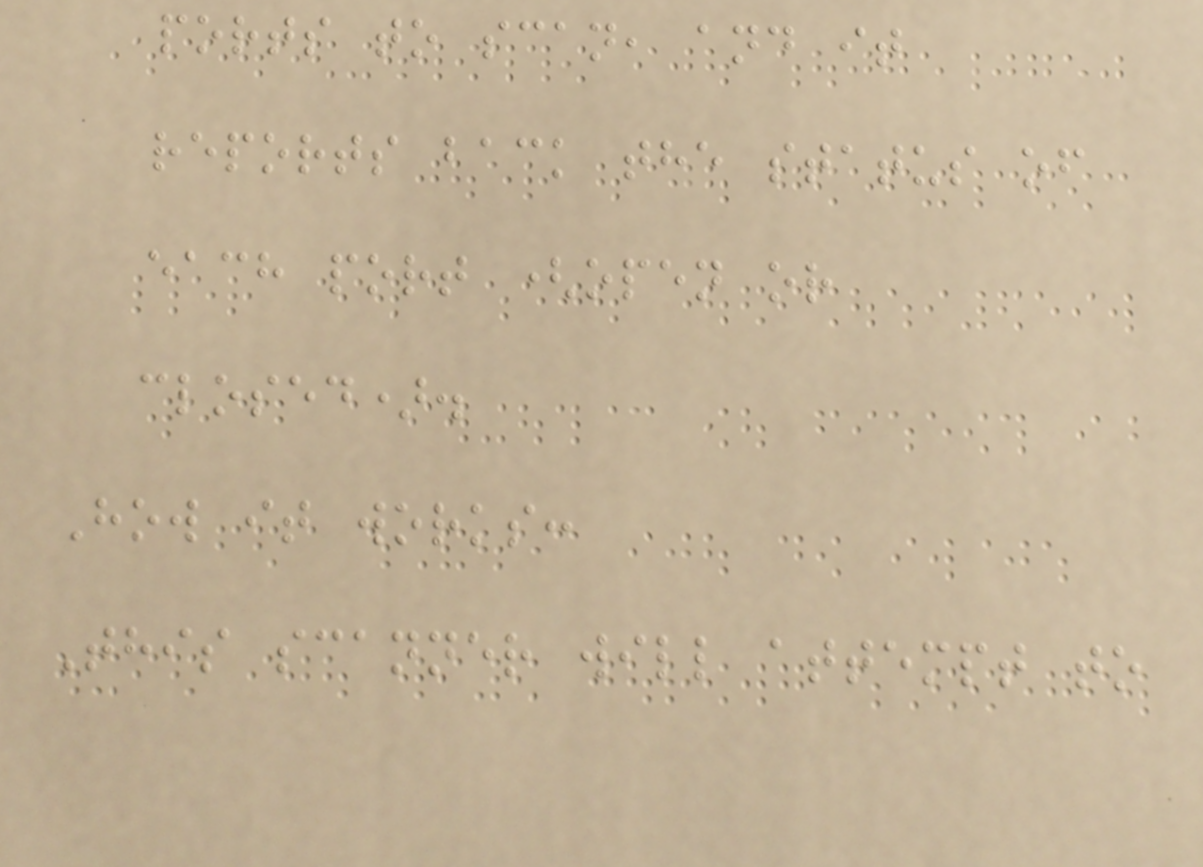ports to scan, and it
reports back the status of
each port (open or
closed).
How it works:
This scanner will attempt to
